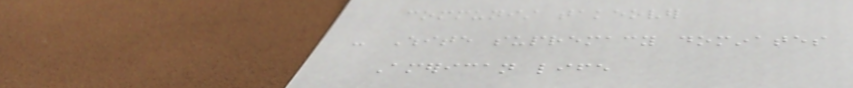communist takeover
- White supremacy dominates
American life
